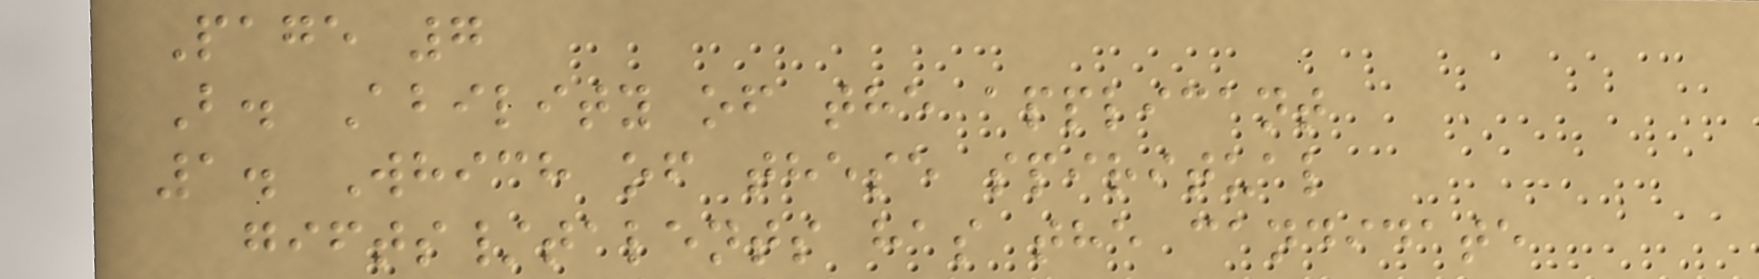Page 7
B. Ability of the applicant
1. Which of these spiritual
gifts/talents has the candidate
